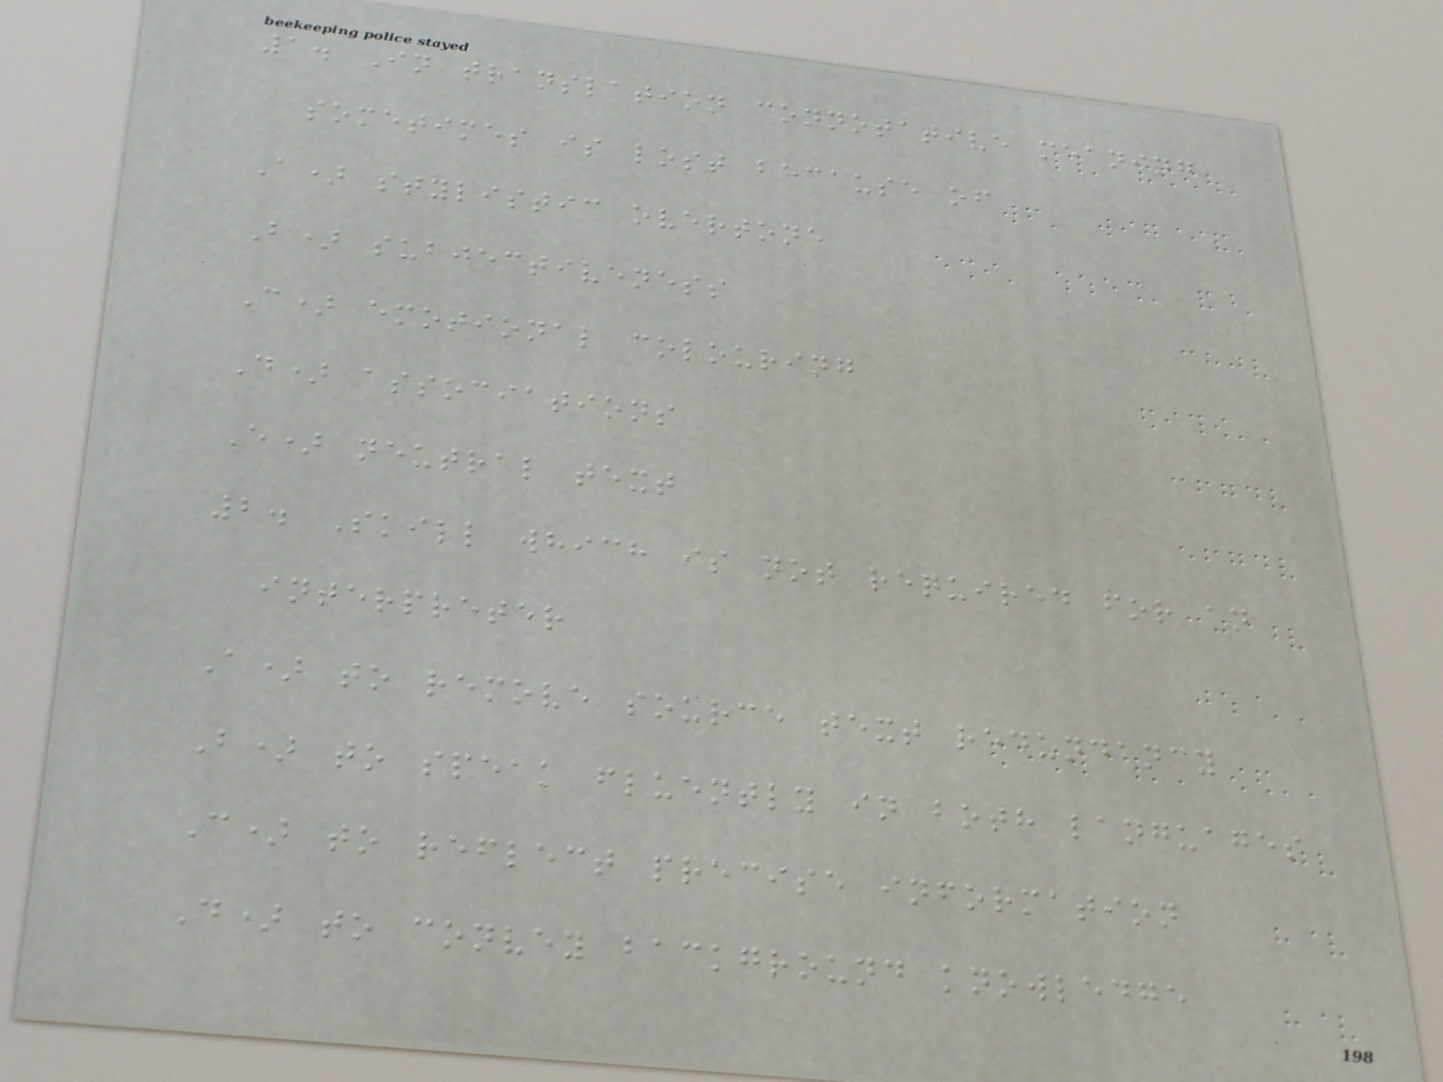1. In translation connotative meaning
sometimes is lost because of
A) stylistic overtone
B) subjectiveness
C) emotional colouring
D) associations
E) neutral text
2. Skill which is not required for an
interpreter
A) to remove source text redundancy
B) to speak fluently in both languages
C) to reflect precise information
D) to convey background knowledge
